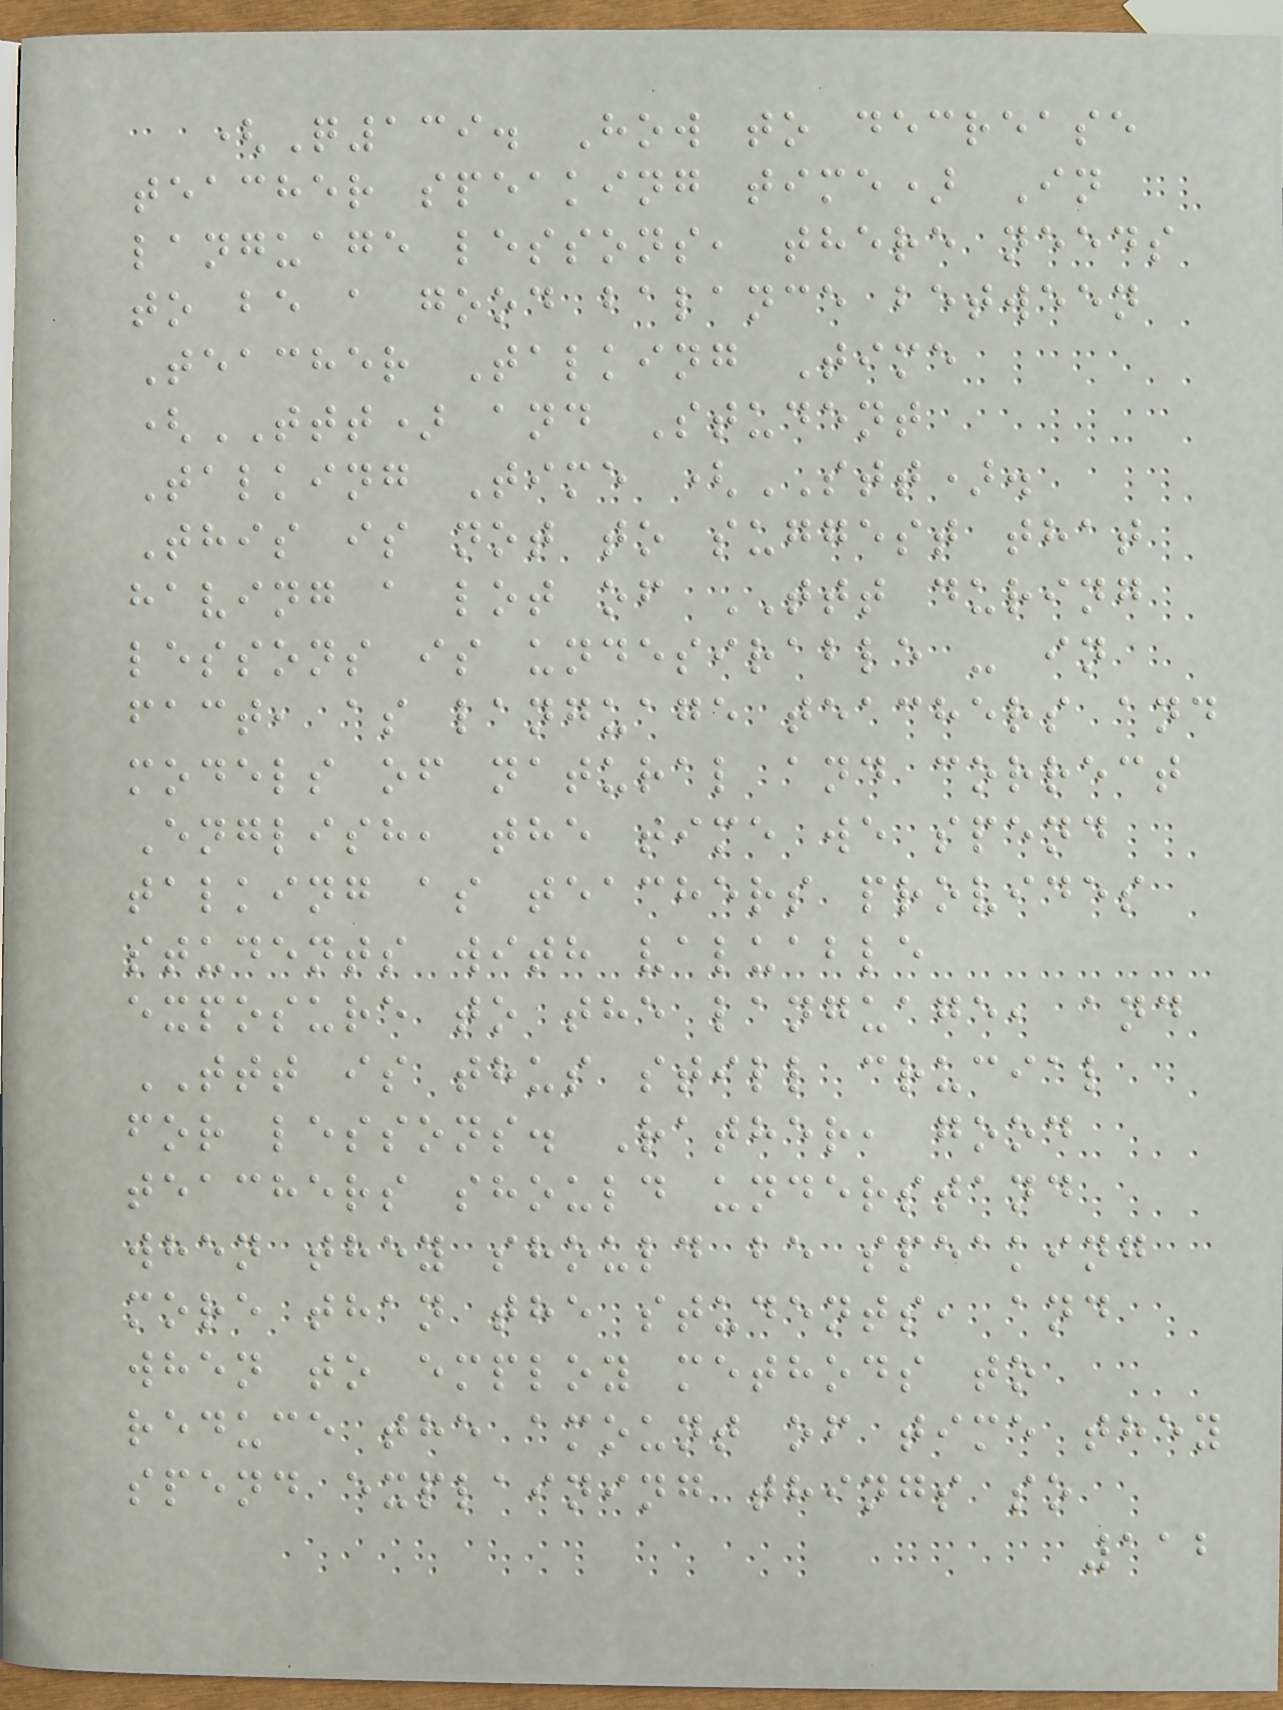(Q139. How to decrease
teacher speaking time) In
language lessons, there needs
to be a good balance between
Teacher Talking Time
(TTT) and Student
Talking Time (STT).
This is not to suggest that
having a lot of TTT during
lessons is undesirable - in
fact, as language teachers and
models of natural and correct
English, the time we spend
talking as teachers provides
students with valuable
exposure to the language, and
TTT is thus still crucial
for lessons. Rather, good
teachers should understand
when they should be speaking
more than the students, and
when to employ methods to
reduce the amount of time they
spend explaining things so
112
